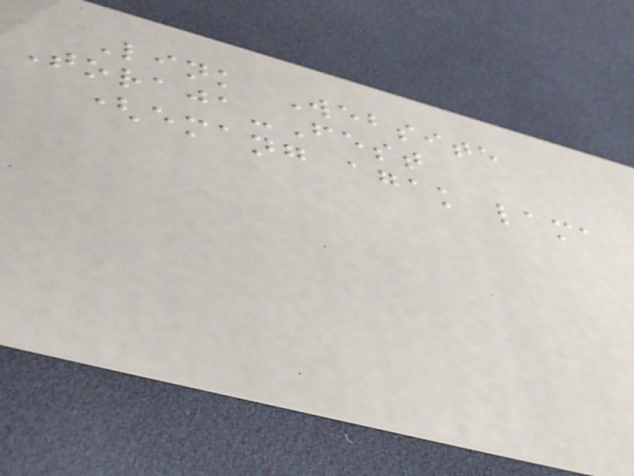Link Website
Toraja-Fest
(emang agak lama
